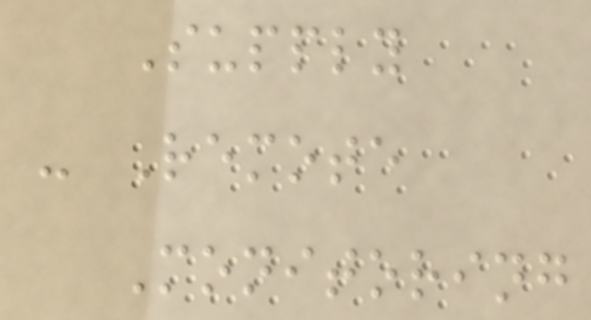Supply
- Remote
Monitoring
